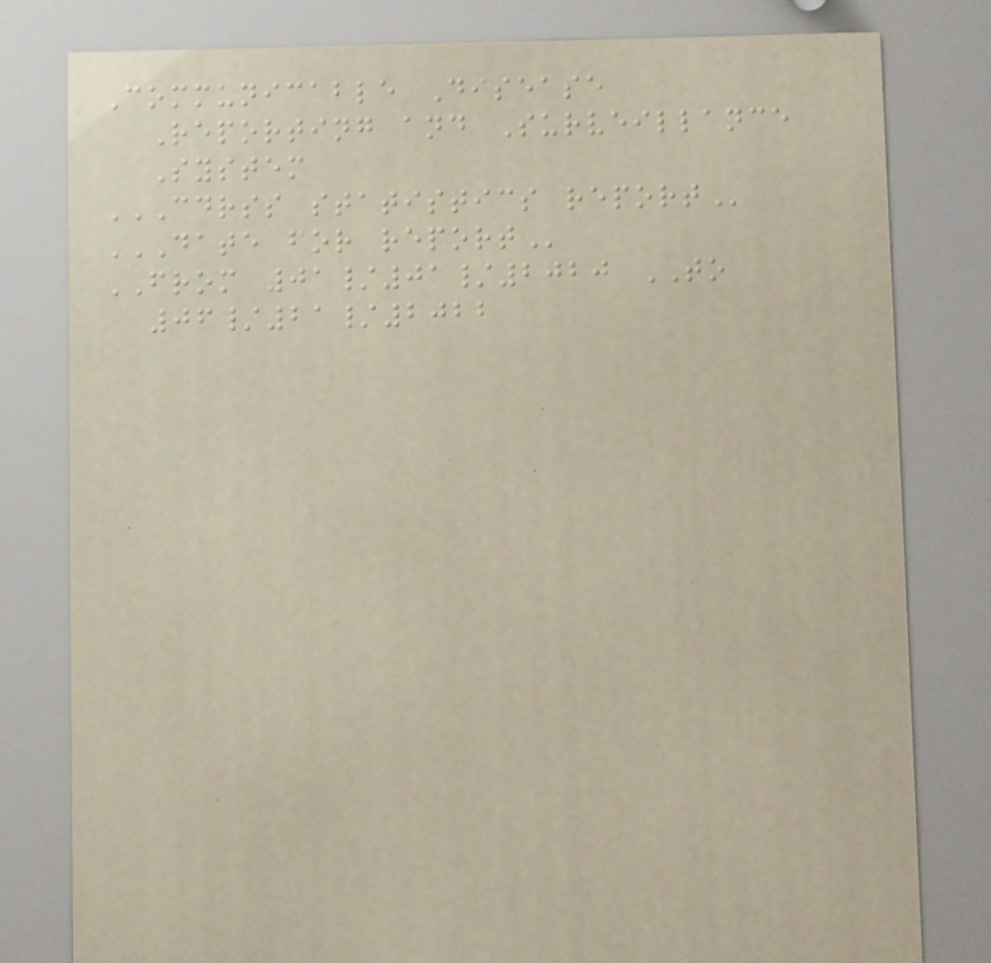Communicable Disease
Reporting and Surveillance
System
CDRSS STATISTICS REPORT
DATE FOR REPORT
FROM 01/01/2020 TO
06/21/2022
